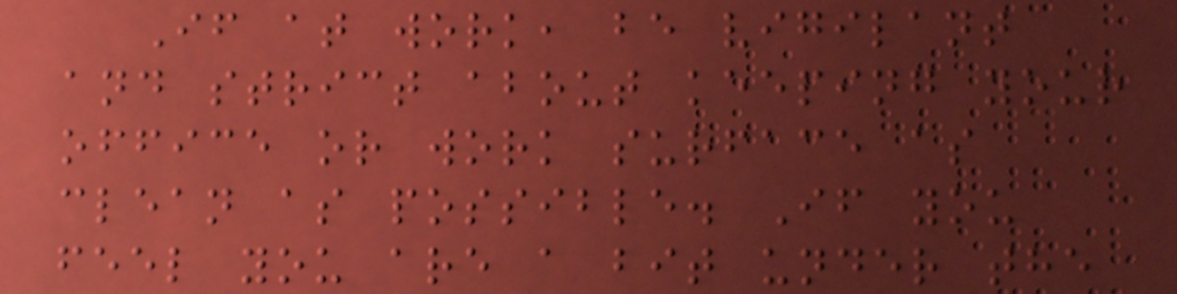If at work, be vigilant
and strict about keeping your
office or work surface as
clean as possible. If you
feel you are a bit under the
